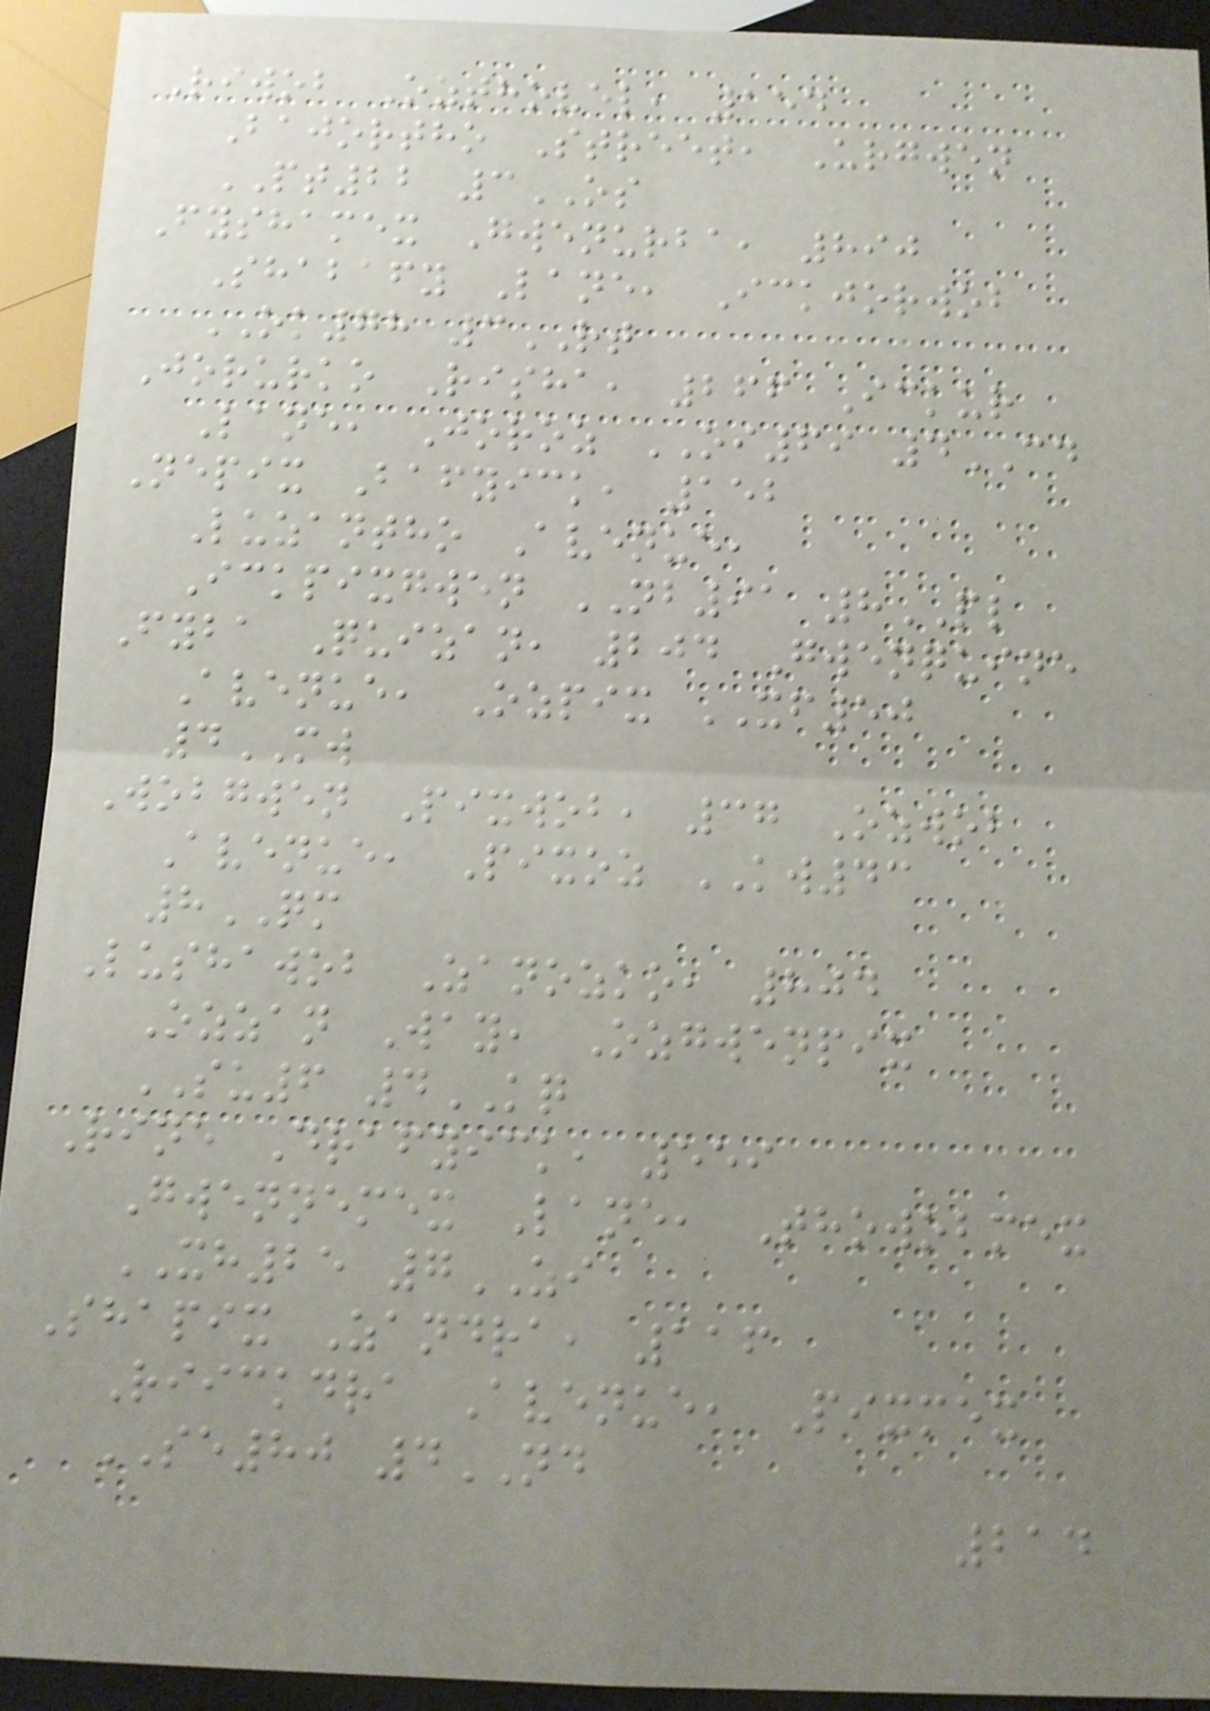Riwob Ozthovel, 154
Bajortho Street, Urgwen
PT22 3OS
Fyshamex Gwenurba, 890
Shabafy Lane, Ickjorwob
OK78 3RT
Jorurko Risha, 266 Ickur
Lane, Joroz OI69 4CD
Nepix Bafyick, 152
Luzantho Avenue,
Ickpixgwen NB91 8PL
Fyba Quizan, 204 Gwenquine
Avenue, Ozpix XF50
4MW
Wobgwen Pixwob, 37 Ozwob
Avenue, Pixoz KW43
8QM
Lushawob Zanozko, 804
Ozzan Way, Ozgwenpix
SU6 4KQ
Rine Drafyick, 559
Gwennemex Lane, Thowobmex
XH25 7ZI
Shapix Zandra, 116
Riickdra Avenue, Pixmex
SE80 4ND
214
